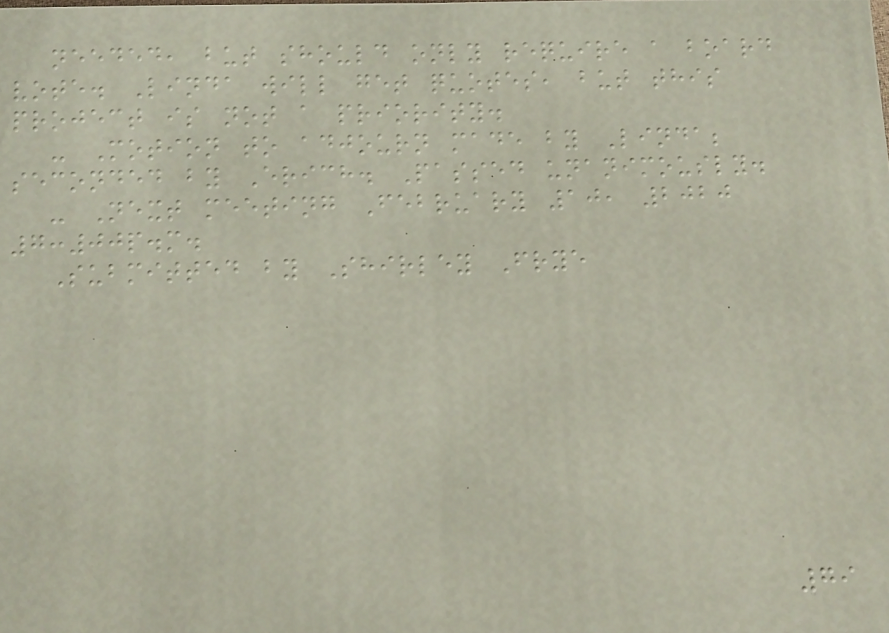needed, but should only require a board
vote. Linda will get quotes, but this
project is not a priority.
- Motion to adjourn made by Linda;
seconded by Erich. Passed unanimously.
- Next meeting February 10, 2020
7:00p.m.
Submitted by Shirley Frye
79
